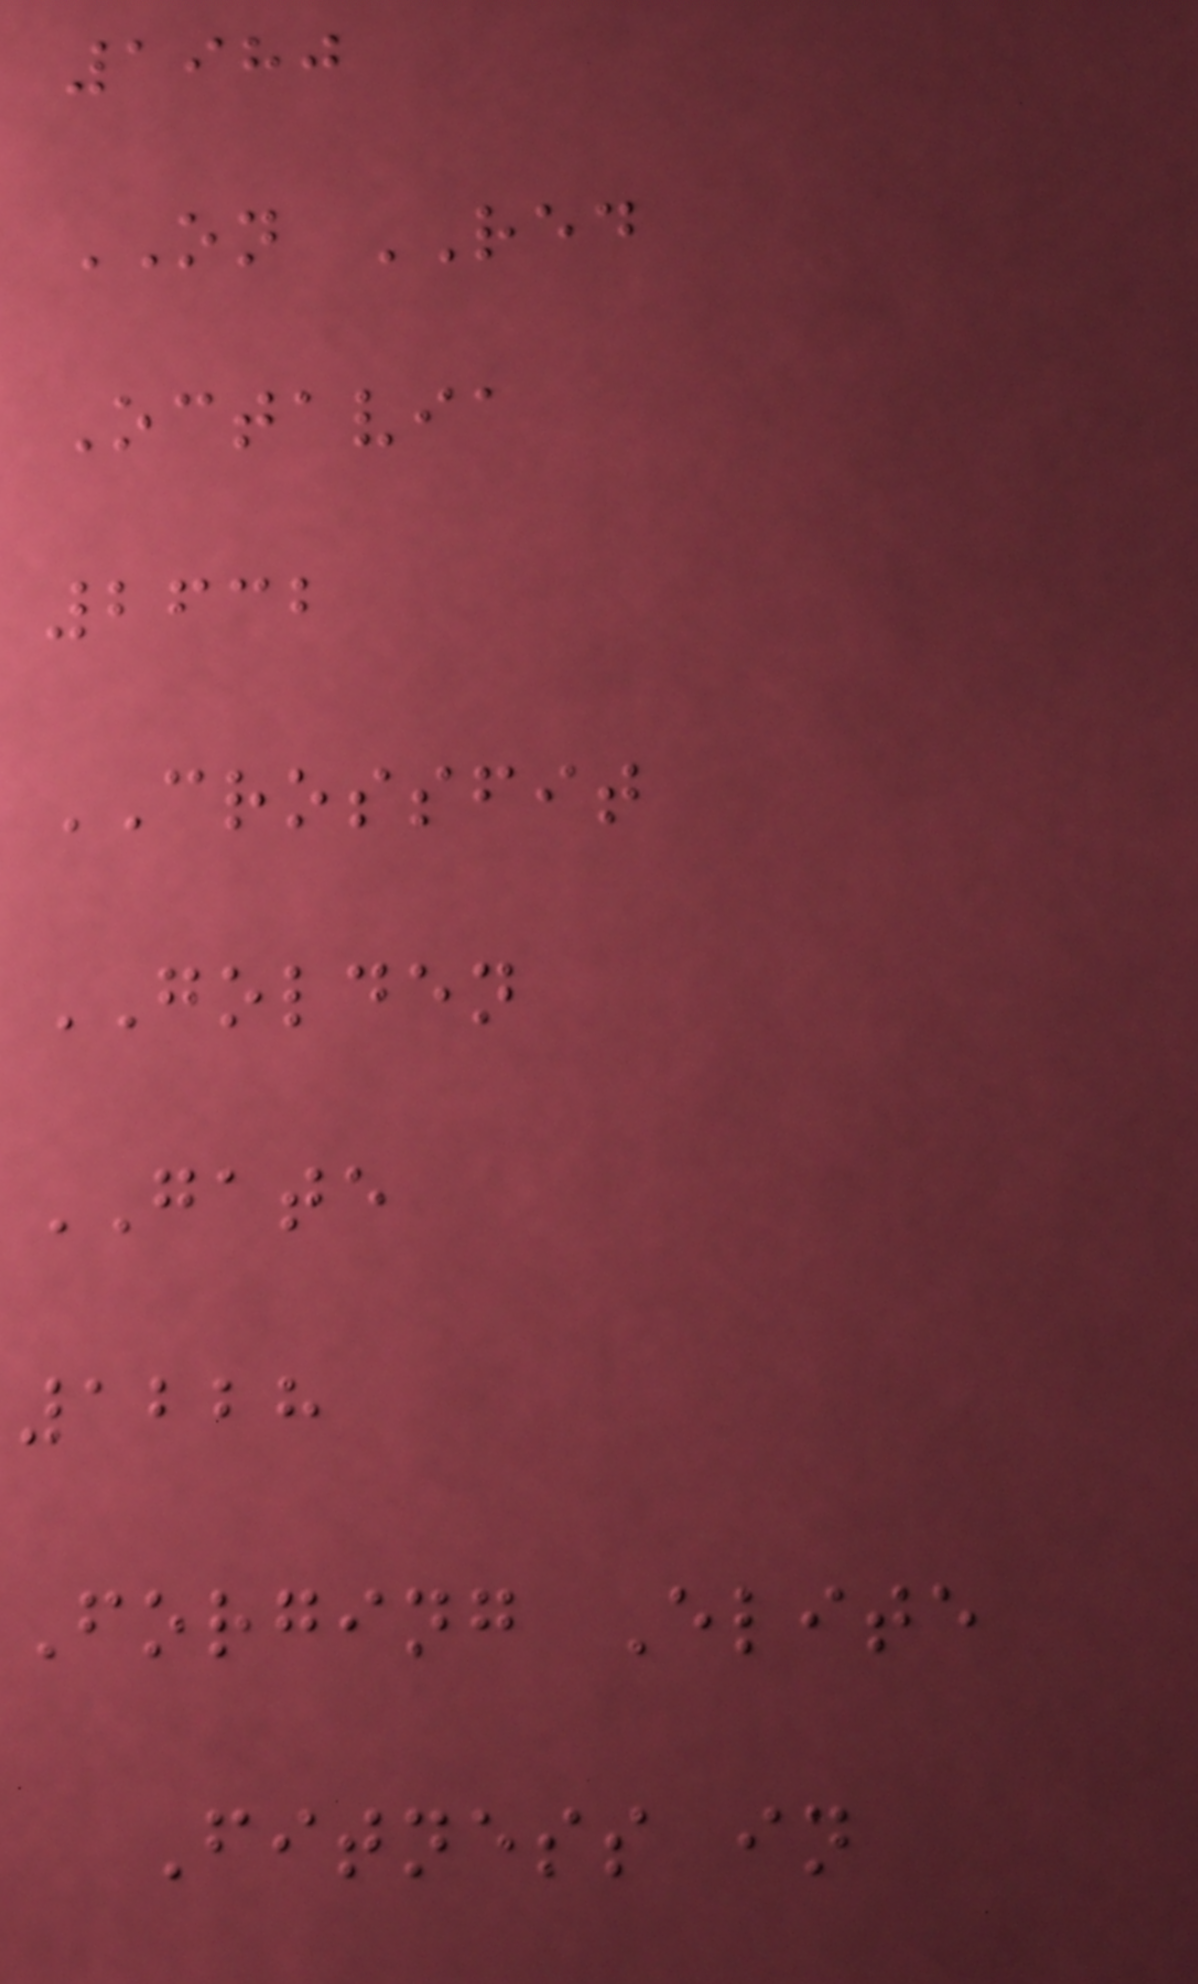1980
ON RED
Octavia
2632
CROSSFIT
GOLDEN
GATE
1228
Forging Elite
Fitness in
